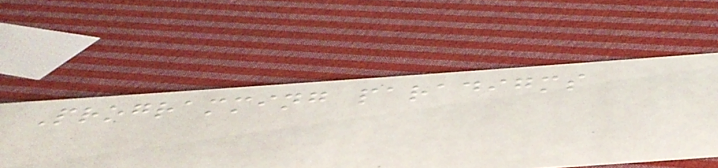Programming paradigms
